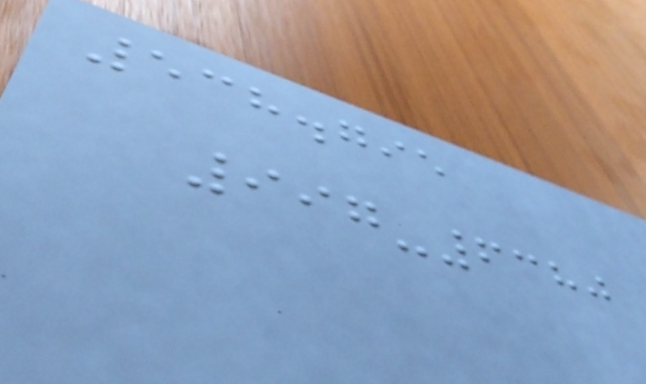538.795
997-6380
